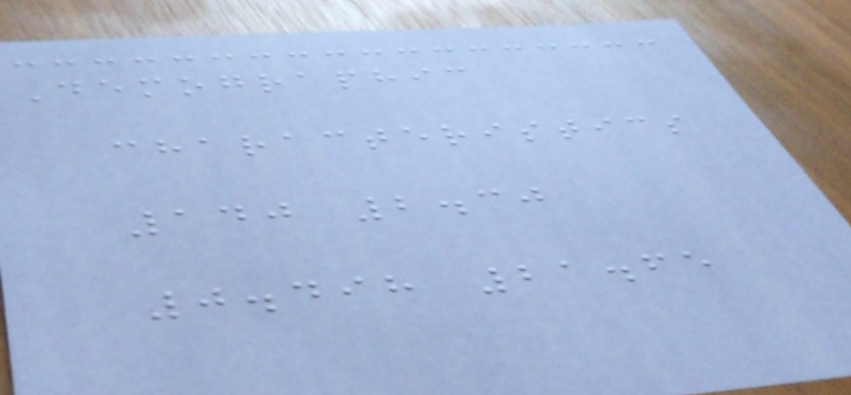Demographic
characteristics
140 2.30
0.498 21.65
